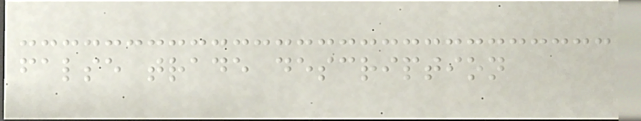false trade description
